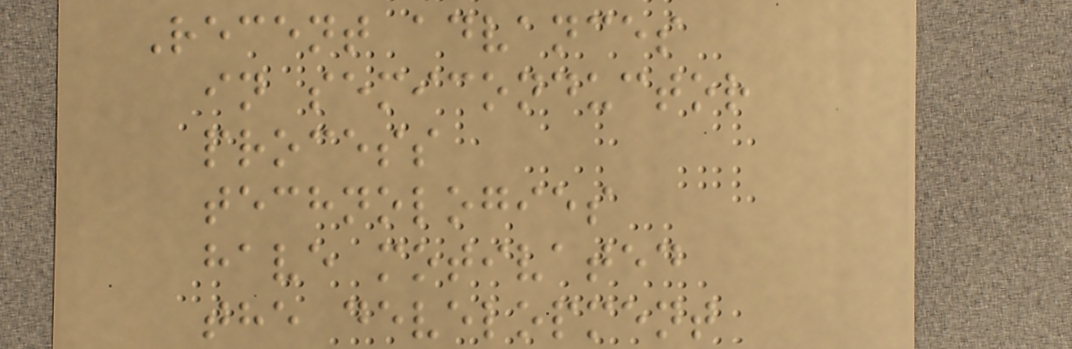Recent advances
in semiconductor
process
technologies
have motivated
the development
